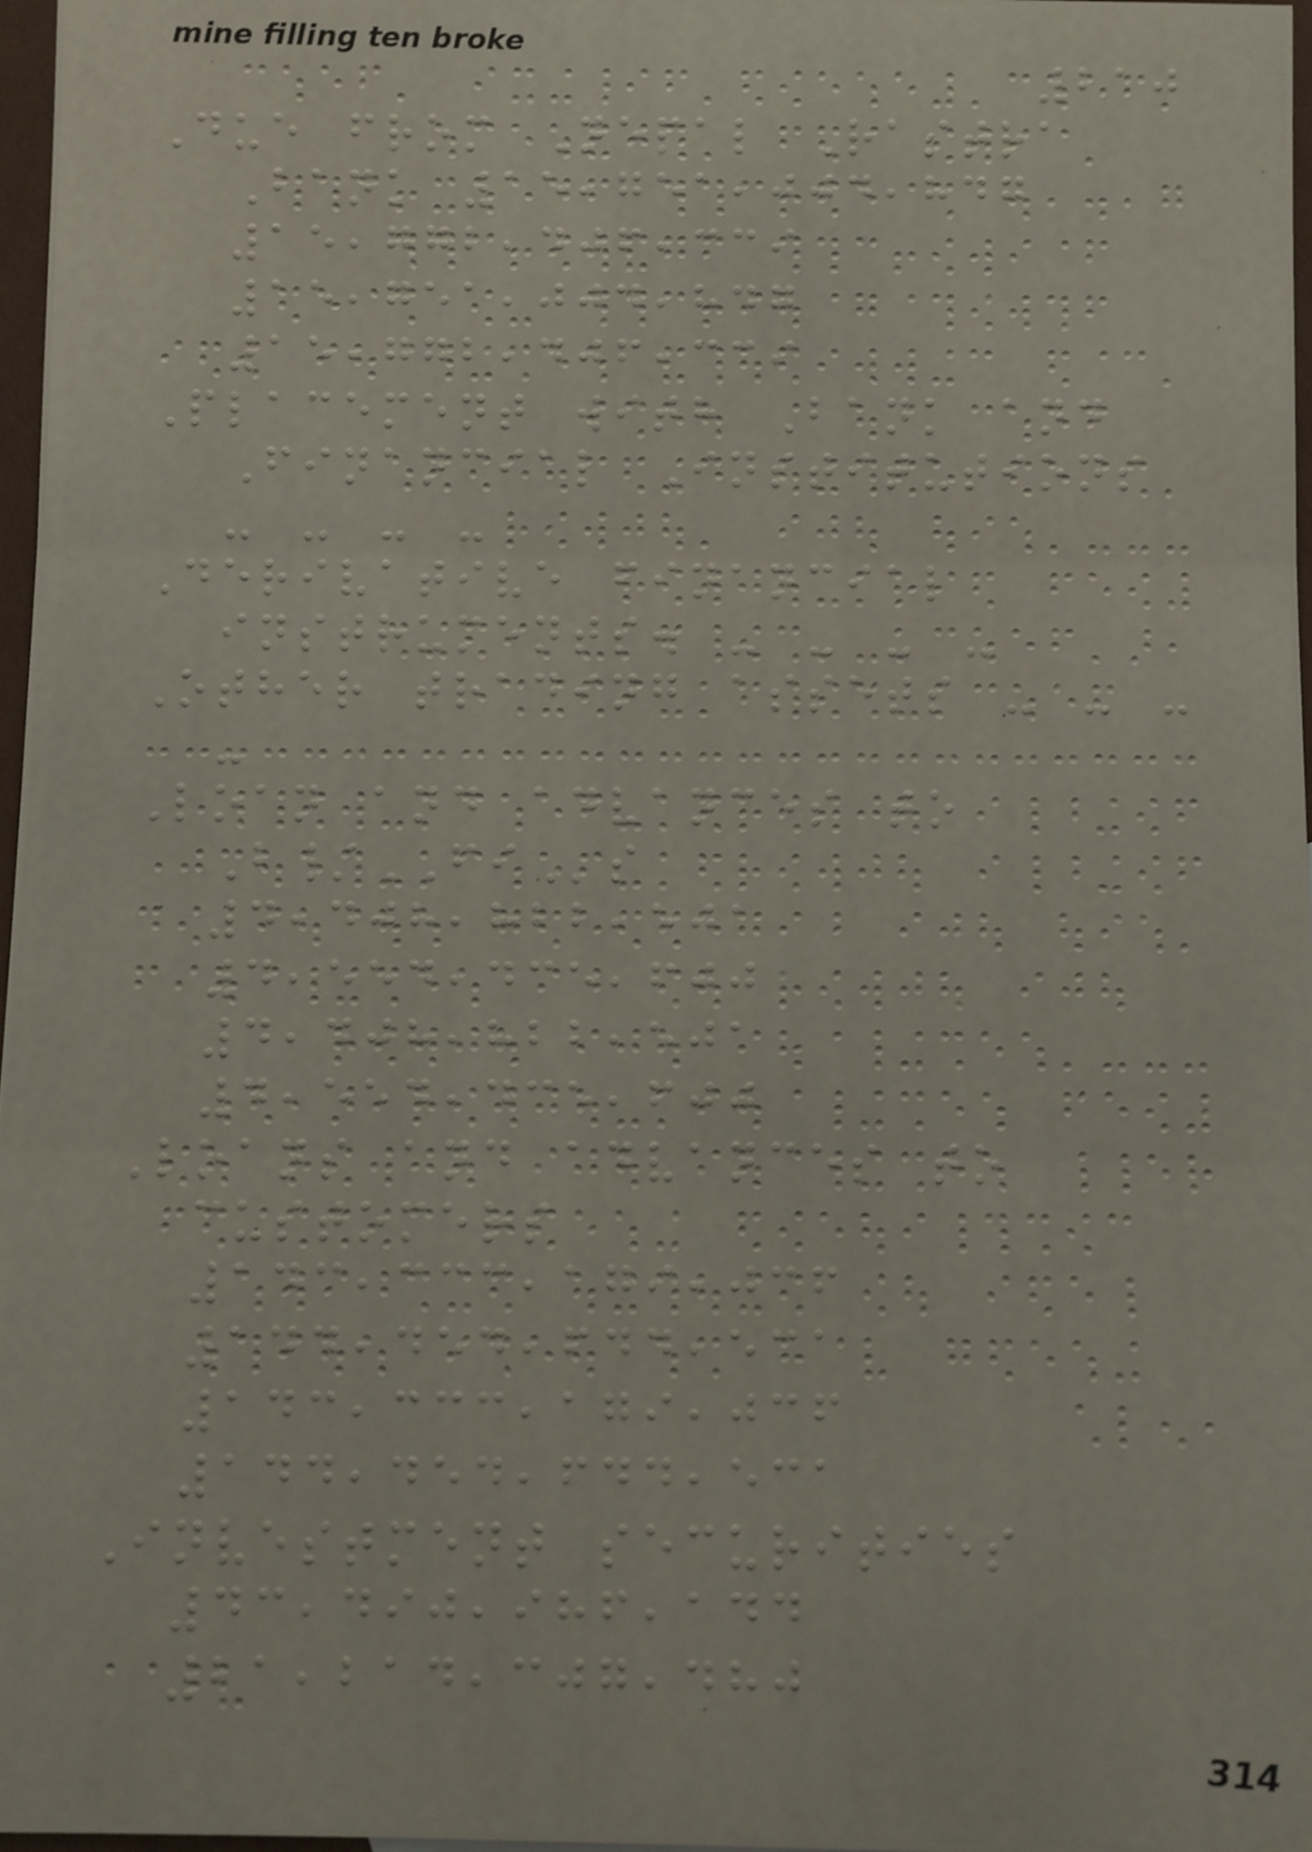210
Due from Nepal Rastra
Bank 15,751,004,847
15,772,406,339
15,751,004,847
15,772,406,339
Placement with Bank and
Financial Institutions
- - - -
Derivative financial
instruments. - - - -
Other trading assets - - -
-
Loan and advances to
B/FIs
4,408,822,501
4,554,435,600
4,408,822,501
4,554,435,600
Loans and advances to
customers
143,333,179,036
144,454,644,531
143,333,179,036
144,454,644,531
Investment securities
43,490,986,144
21,214,307,480
